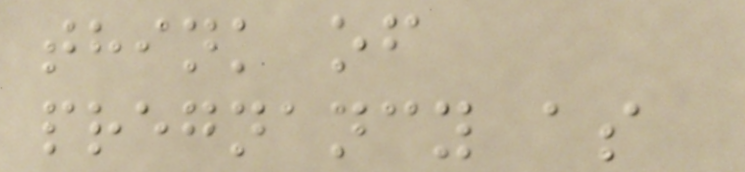think of
pregnancy as
